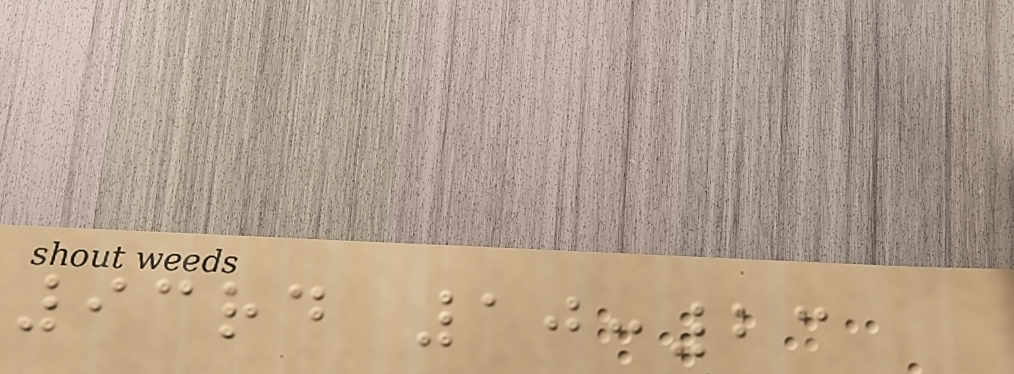93rd 10:23
